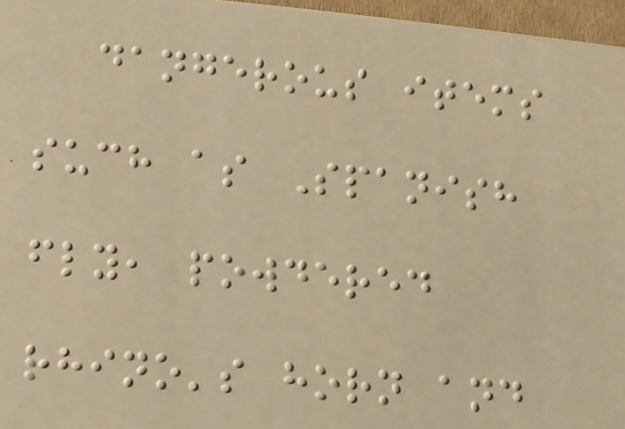dangerous items
such as Spanish
fly, powdered
rhino's horn and
